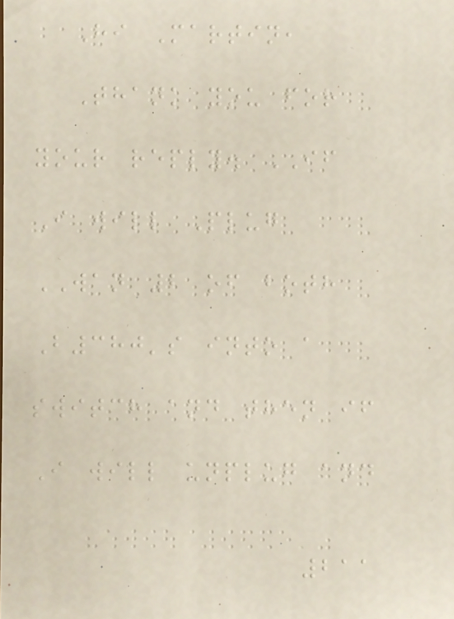Hi Martin,
Thank you for
your reply. IF
I will Plug
WAN 2 of both
B380's into a
switch and then if
I will unplug and
211
